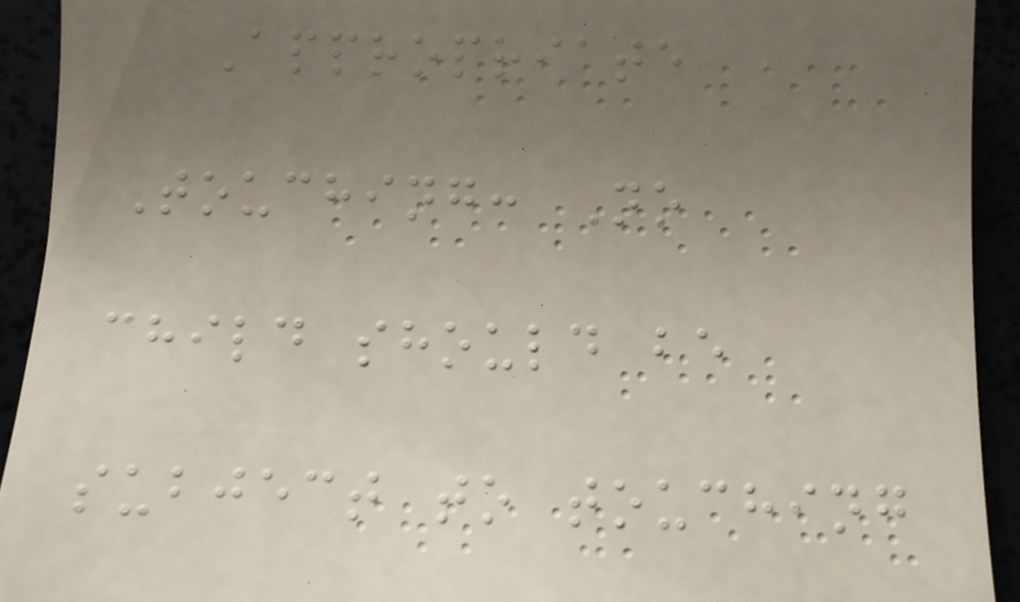Appropriate
Touching: No
child should be
subject to touching
